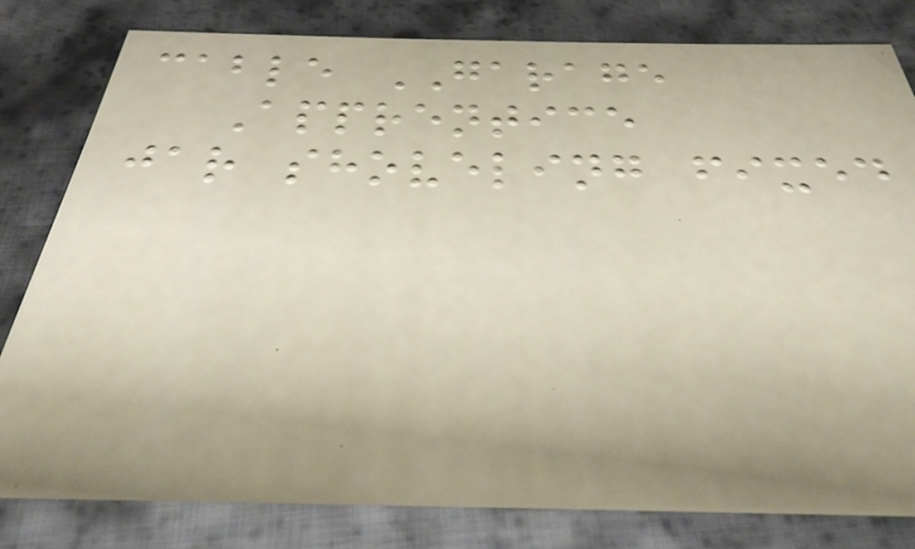cable GARAGE
Apprentice
jar shoveling fixed
